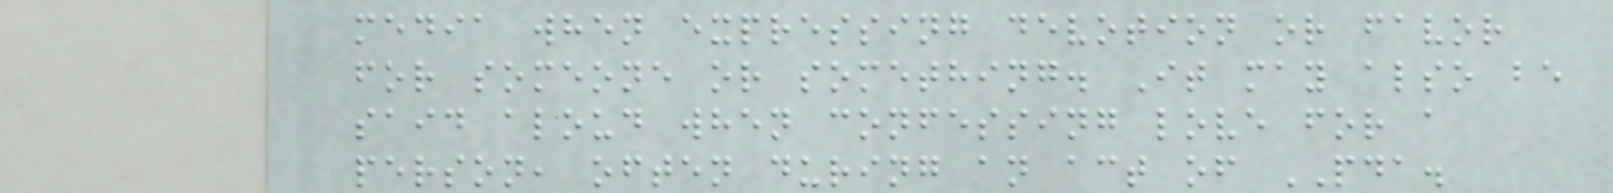media when expressing devotion or favor
for someone or something. It may also be
said aloud when confessing love for a
person, often during an act of PDA.
